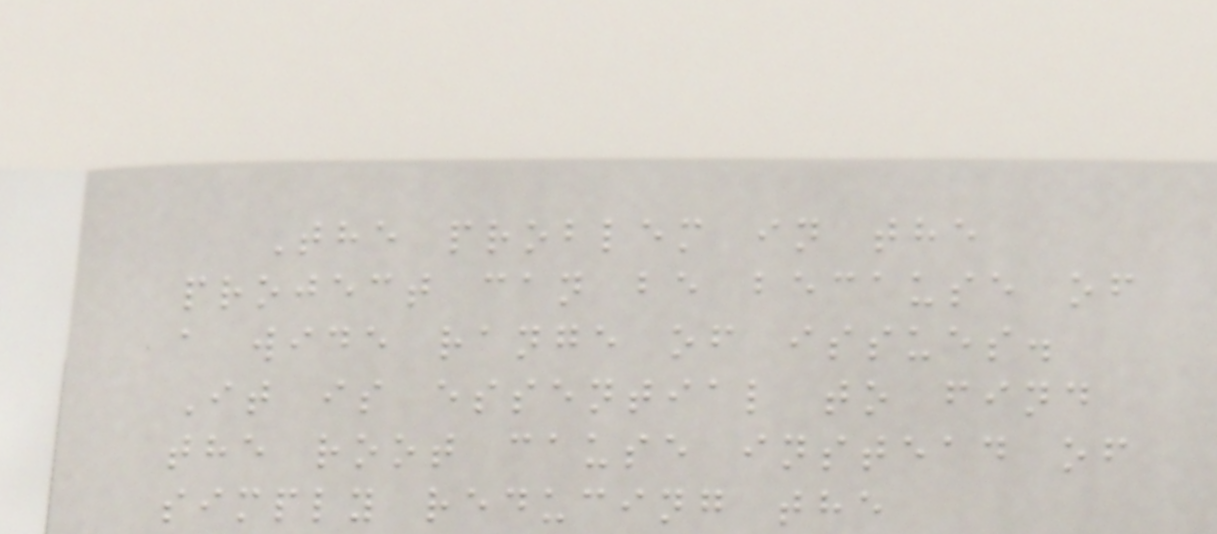The problem in the
project can be because of
a wide range of issues.
It is essential to find
the root cause instead of
simply reducing the
